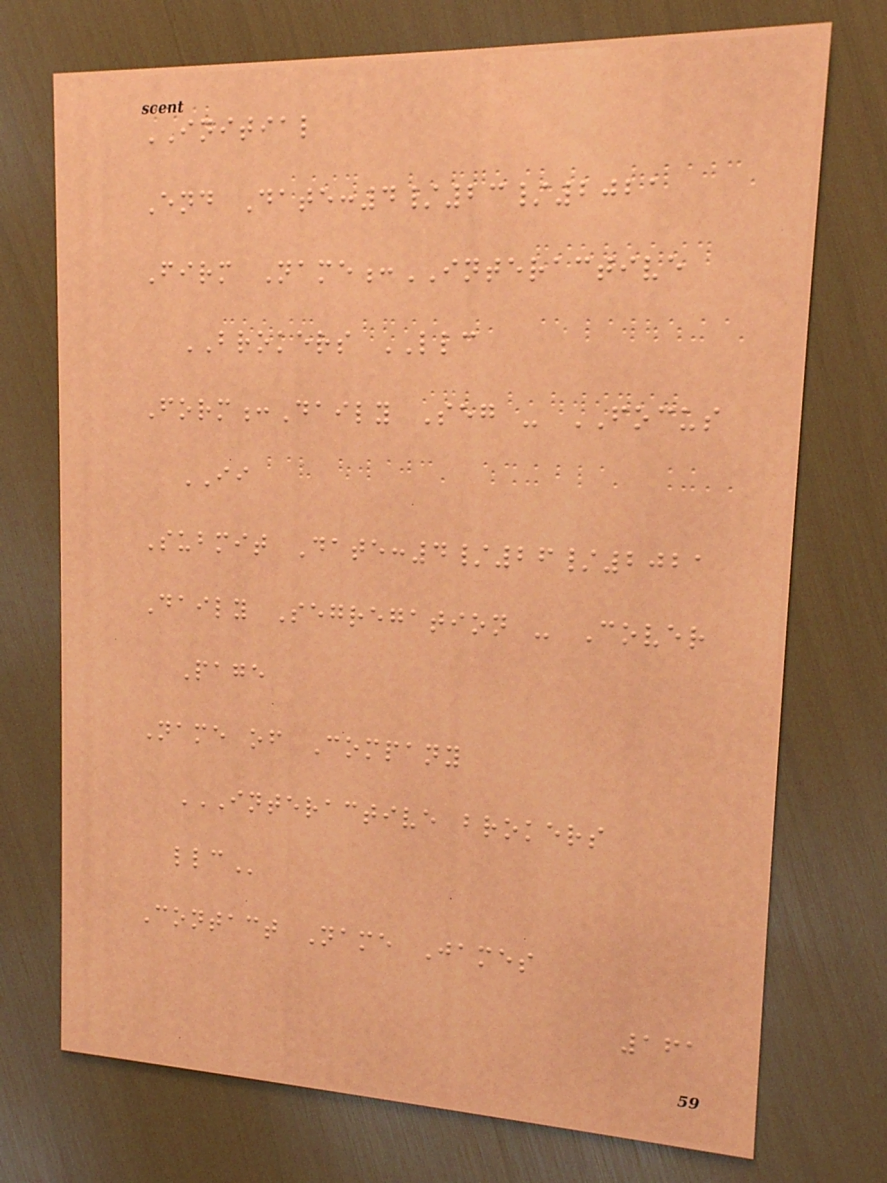INITIAL
End Date:4/23/2021
Firm Name:INTERACTIVE
BROKERS LLC
Form:Daily Seg - FOCUS
II
Submit Date:4/26/2021
Daily Segregation - Cover
Page
Name of Company
INTERACTIVE BROKERS
LLC
Contact Name James
161
